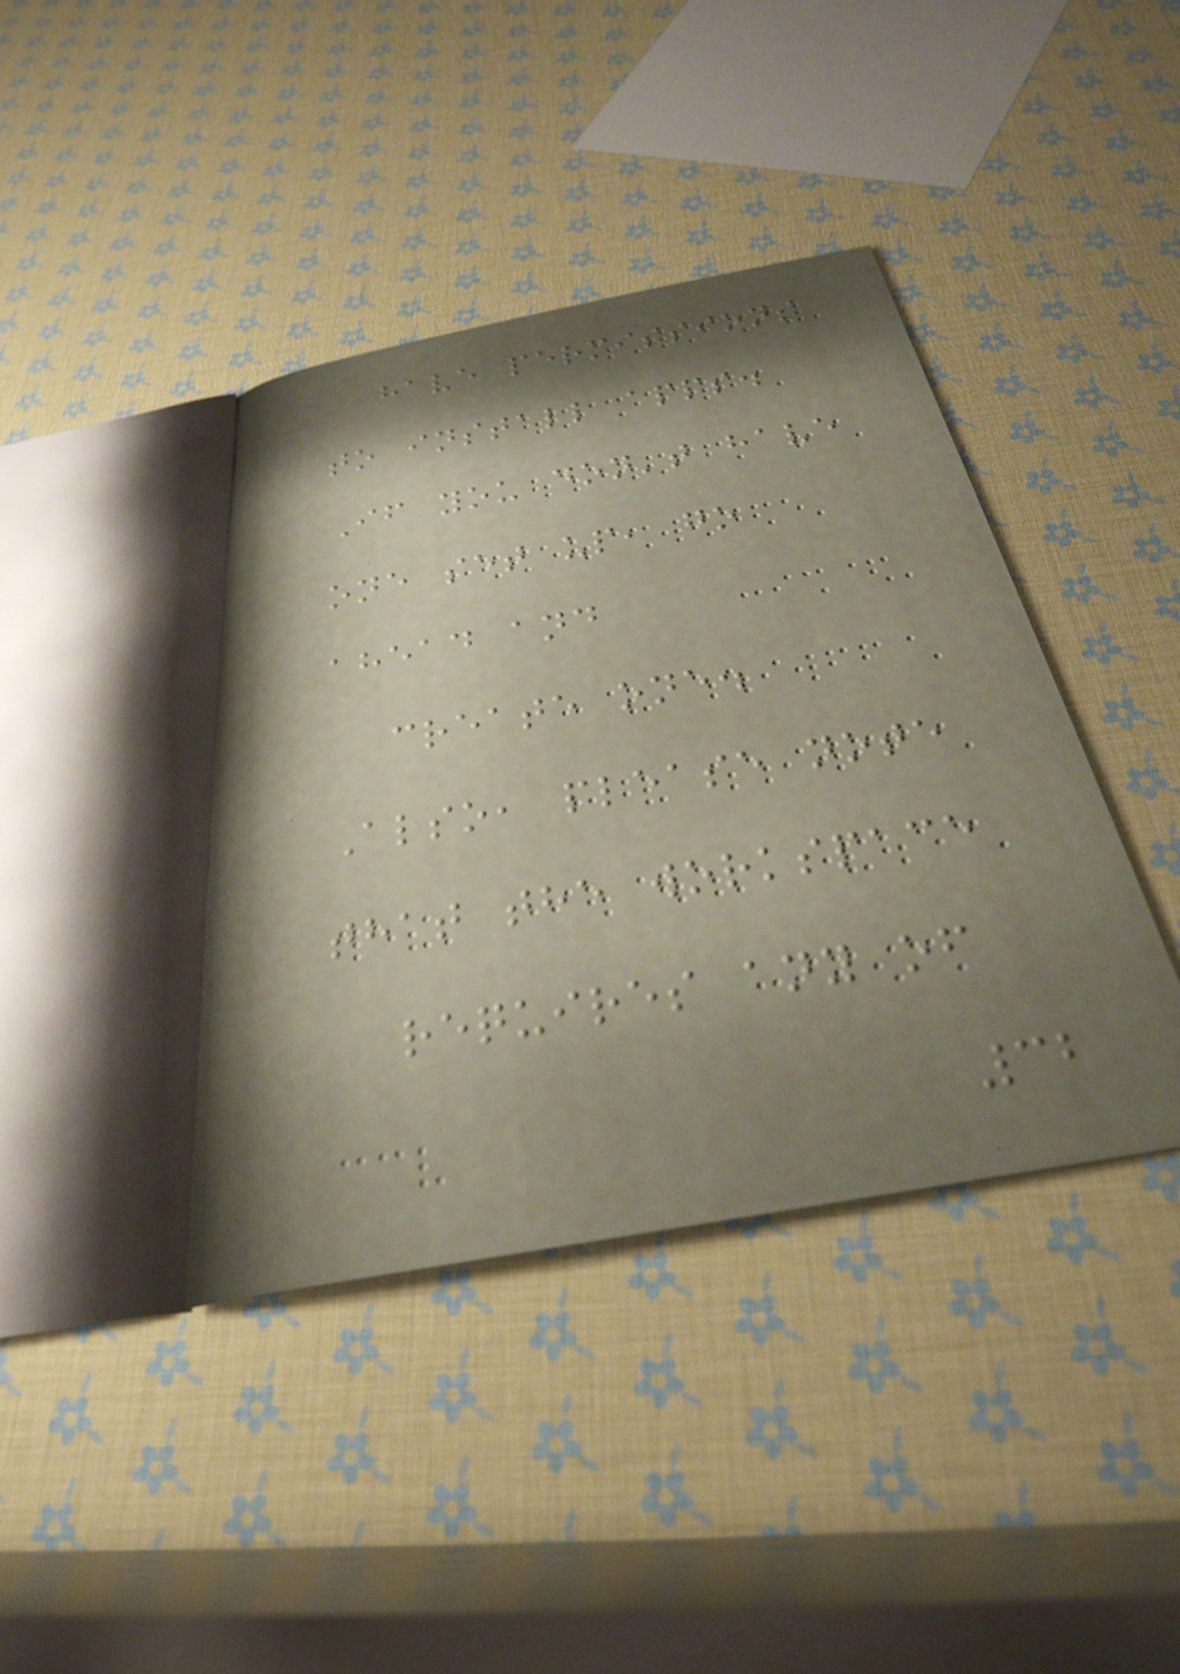have permissions
to install apps.
If you don't have
one set up, go
ahead and
create one.
Also, please note
that the workspace
requires any of
32
